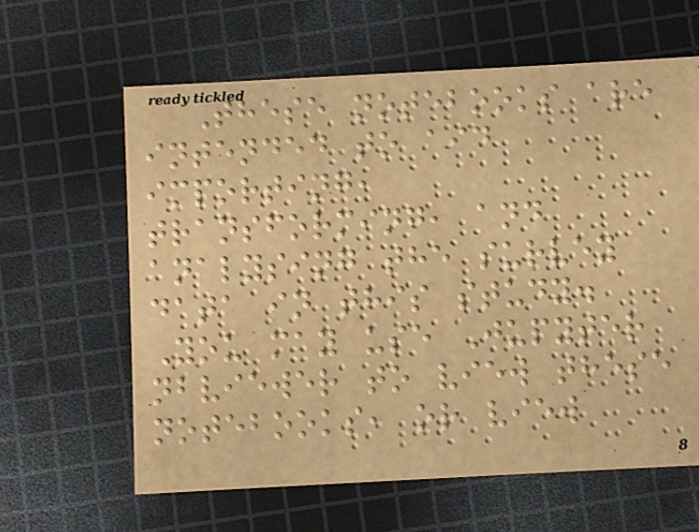These notebooks are
intended to aid
importing,
transforming, and
analysing the survey
data in this study.
You may use Jupyter
nbviewer to view these
notebooks, or view
